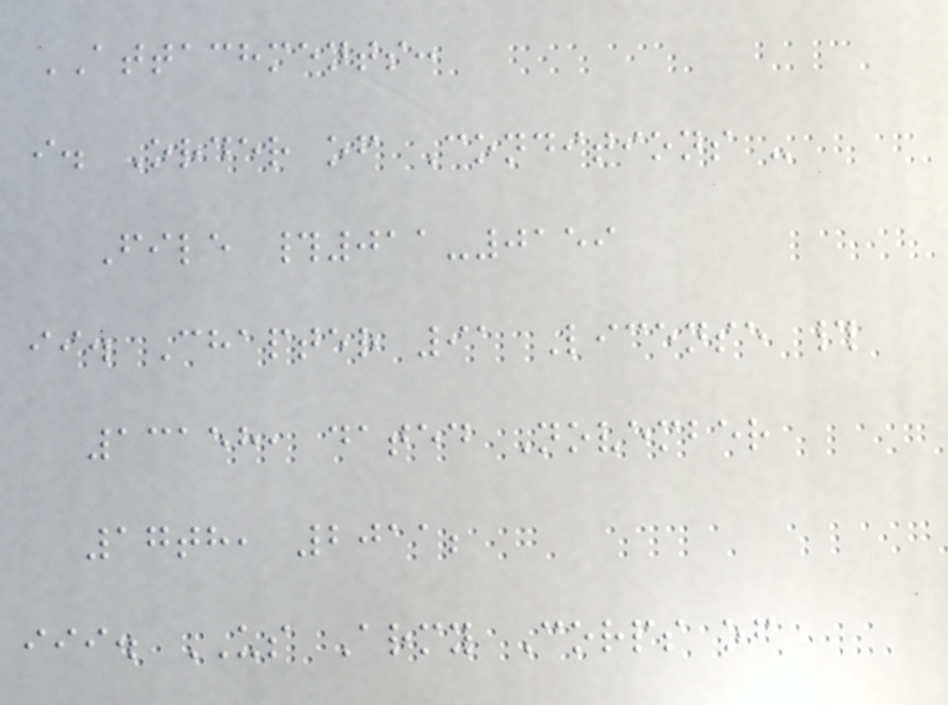ATTACHMENTS:
i. Order of Conditions -
File #011-0159
ii. Chapter 91 License #
13158, dated November
17th, 2011;
iii. US Army Corps of
